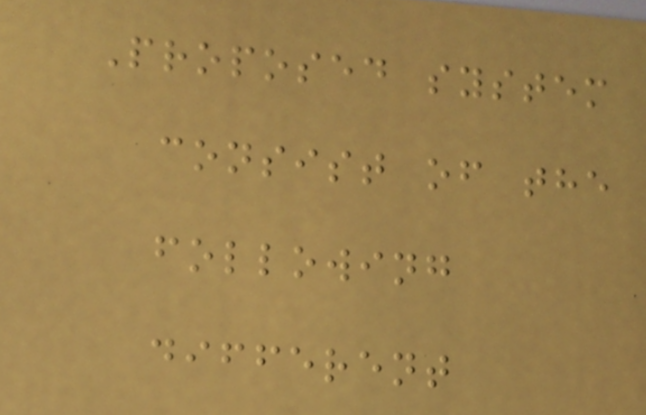Proposed system
consist of the
following
different
